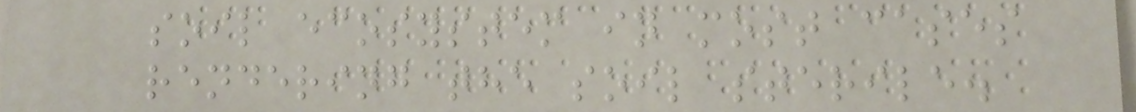soil ecosystem in most cases
rendering the soil sterile.
